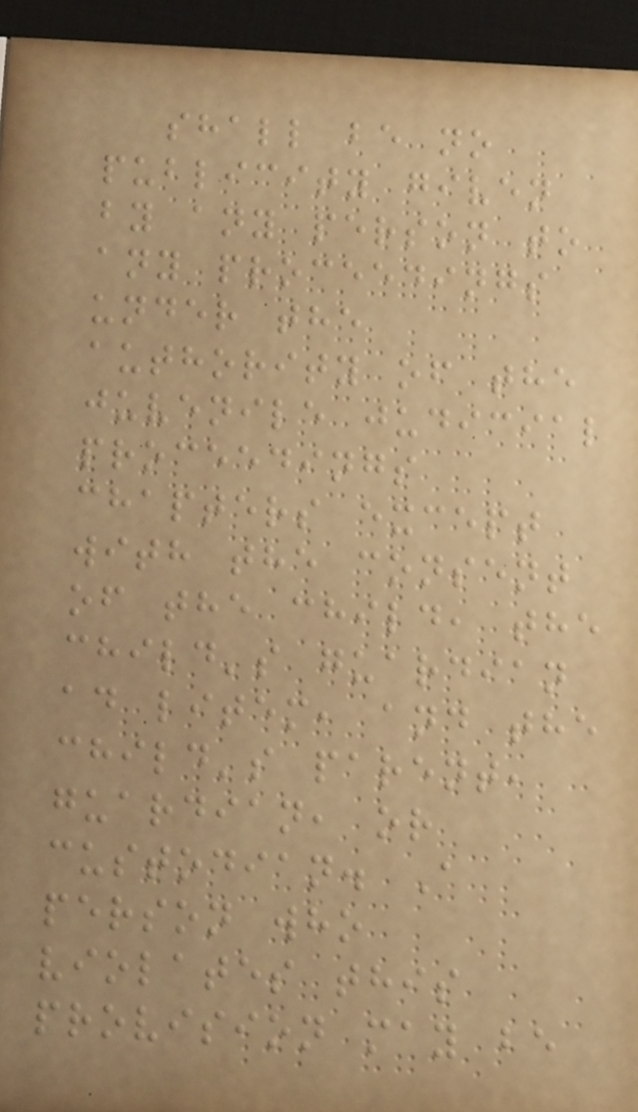shall be no
publicity given
by any person to
any proceedings
under the
authority of the
juvenile judicial
proceedings
chapters except
with the consent
of the child, the
child's guardian
ad litem, and the
child's parent,
guardian, or
custodian. A
person who
violates this
provision may be
